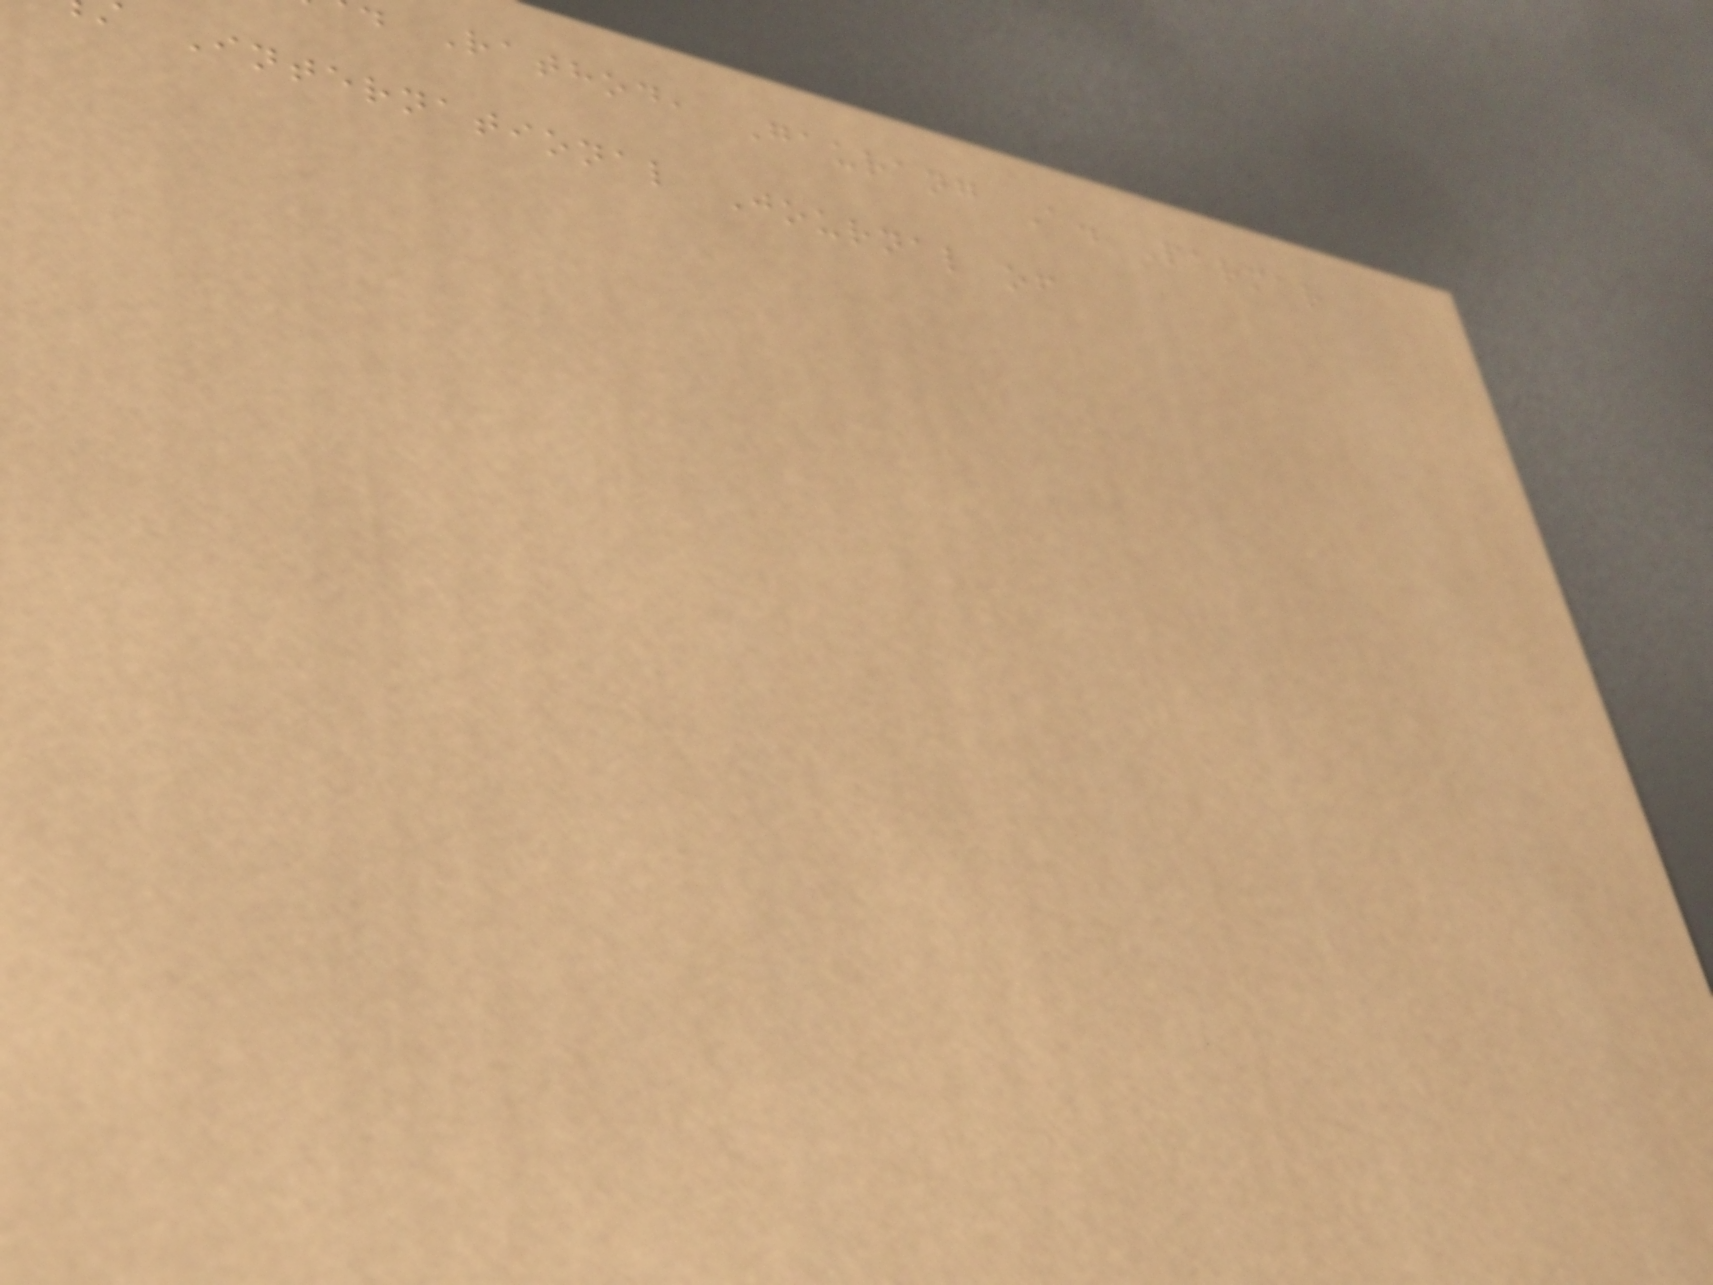Rathod, Gaurang A. Parmar
International Journal of
